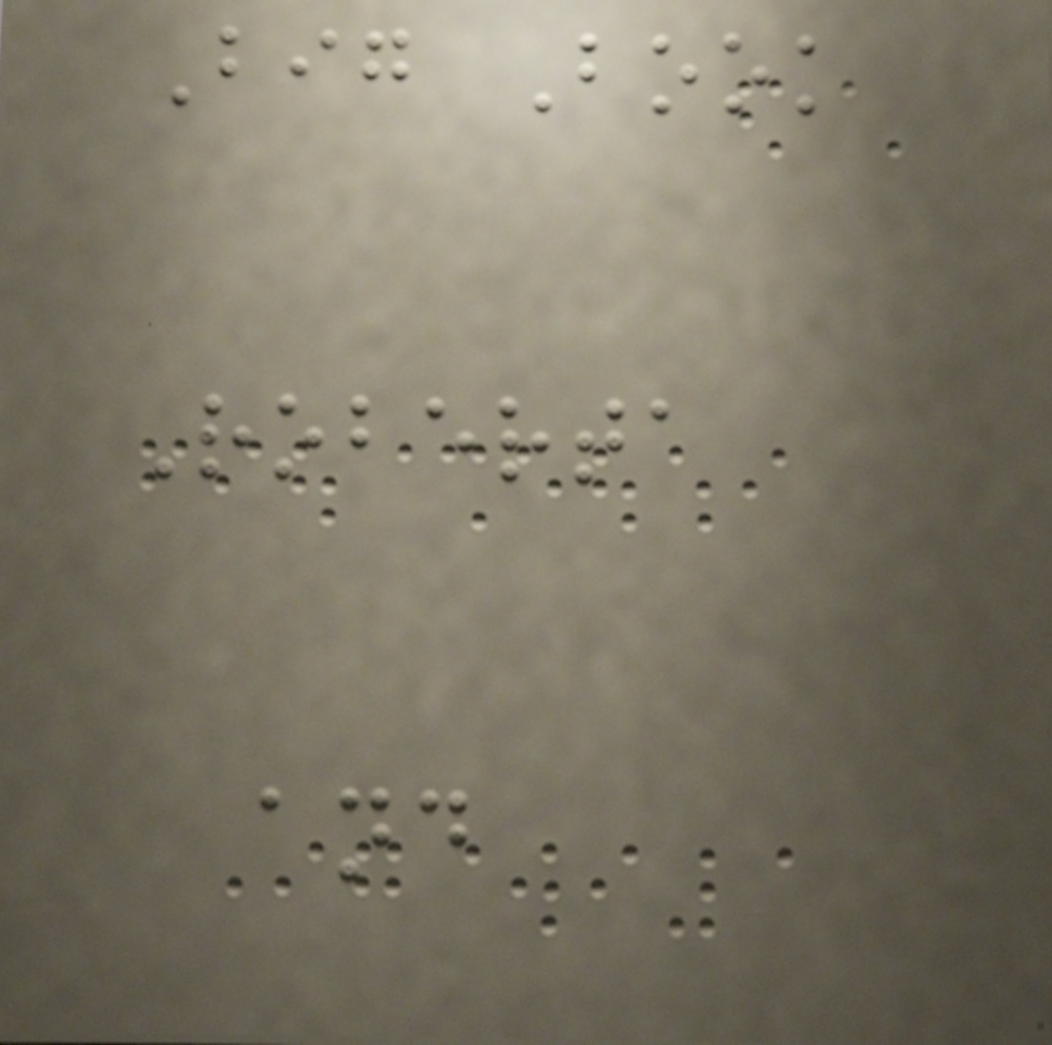Big Book
Roberta
and
